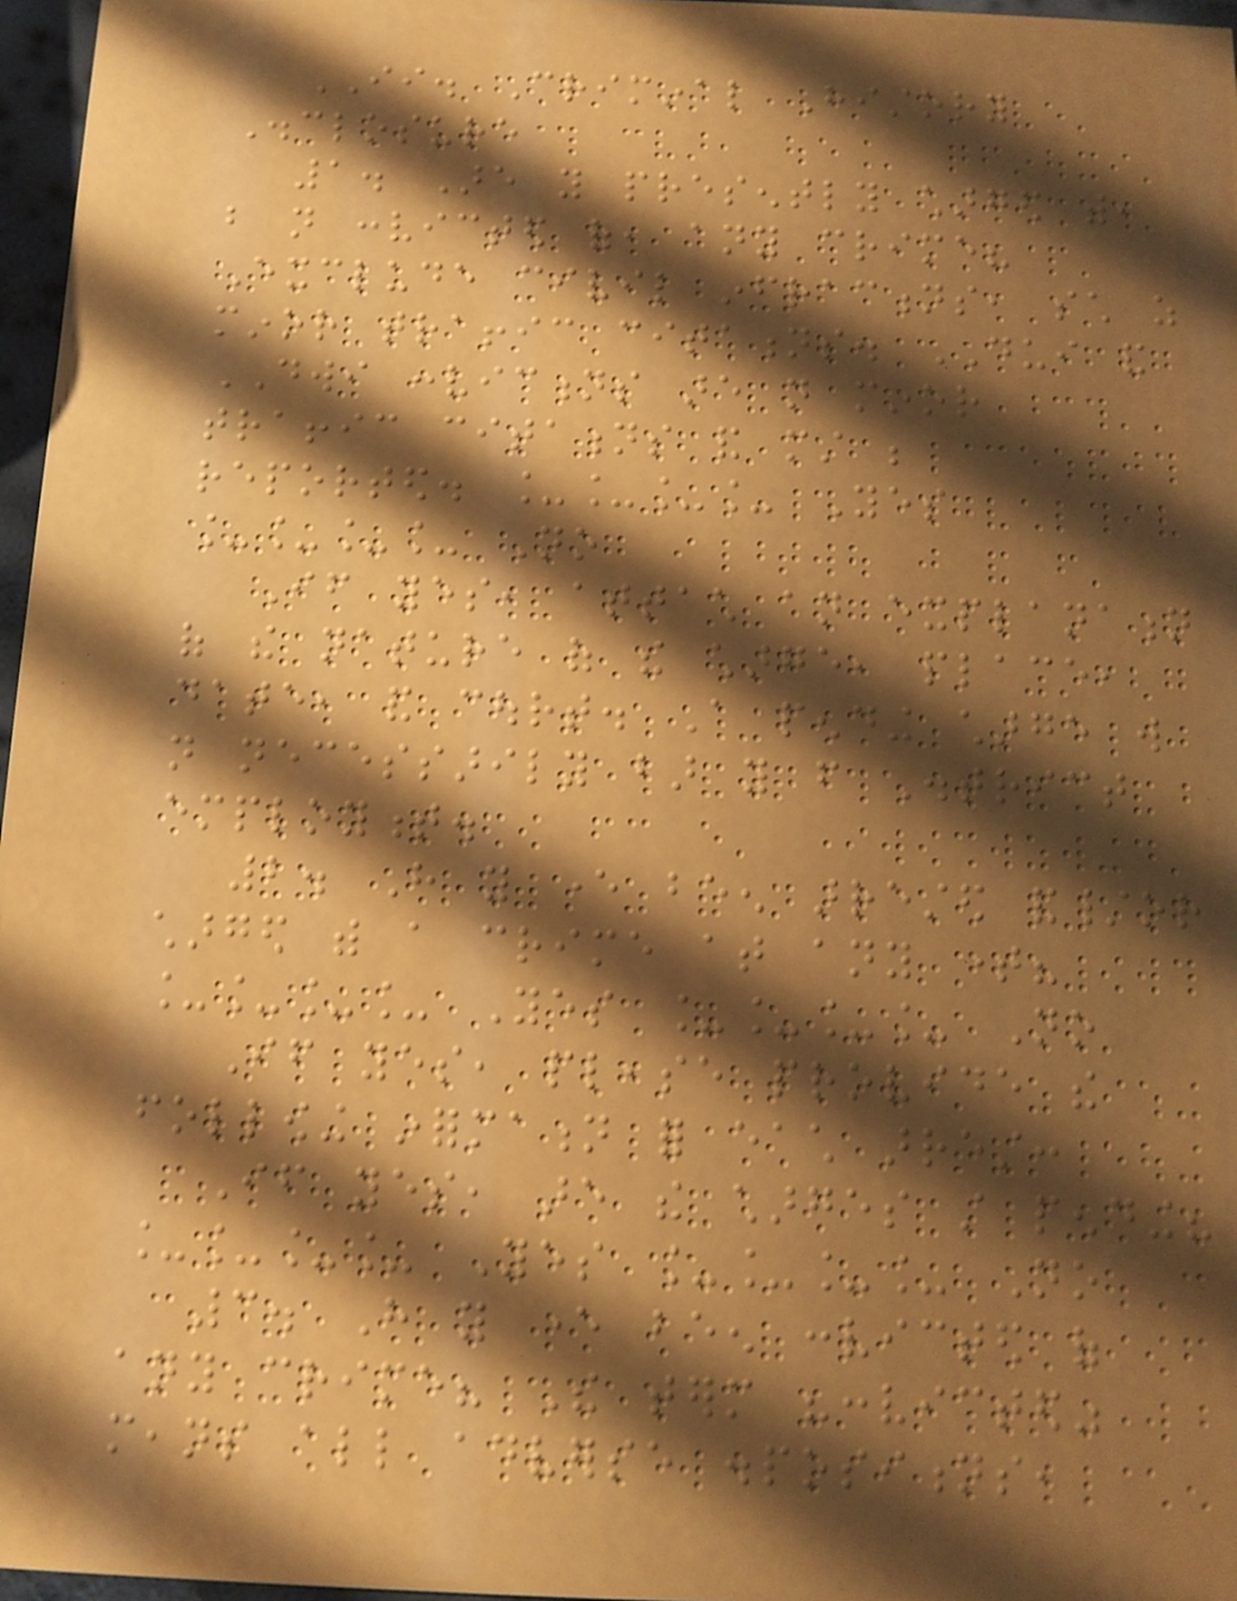II. Criminal History
Disclosure
1. Are you presently charged with,
but not convicted of, any crime?
Exclude civil infractions, such as
minor traffic citations. DUI and
DWI convictions are not minor
traffic citations and must be
reported. ____ Yes
____ No
If yes, attach an explanation
of the nature of the charge, place,
date, and court. A pending charge will
not necessarily bar you from District
employment.
2. Have you ever been arrested and/or
charged with a crime at any time?
____ Yes ____ No
If yes, please provide the
following information for each arrest:
If yes, are the charges still pending?
____ Yes ____ No
3. Have you ever been convicted of
any crime? The term "convicted"
means all adverse dispositions,
